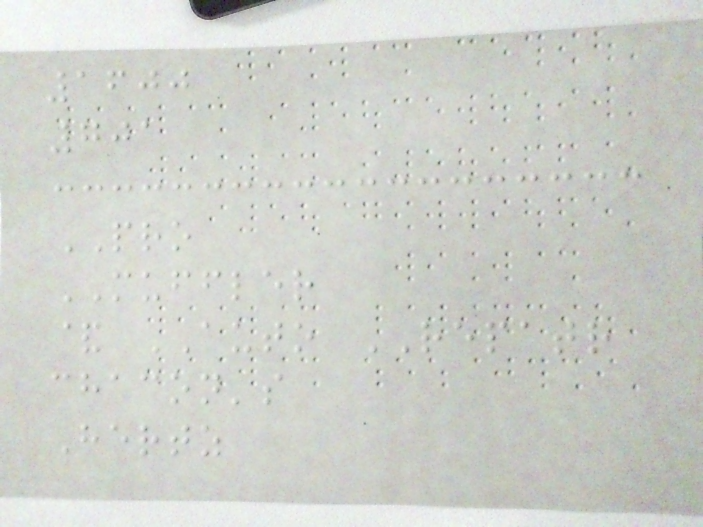1600
701
PRO
MUFFLER
& AUTO REPATR
chacon's
Hertz
